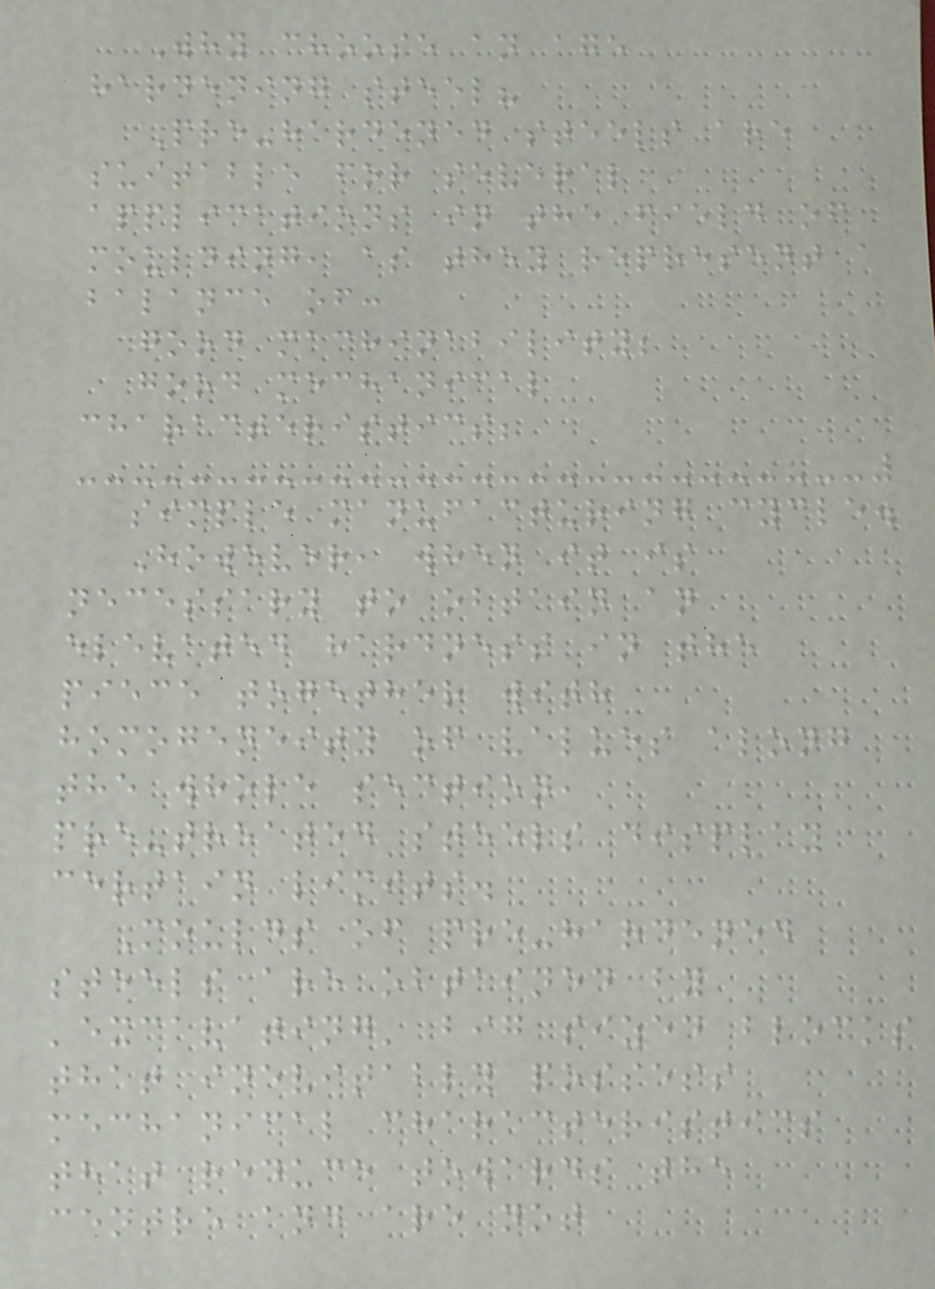Why choose an age
hardening steel?
Pre-hardened steels are
suitable for several
applications in the field of
moulding, as they represent a
balance of:
good machinability;
good mechanical
characteristics;
simple manufacturing cycle.
However, when it is
necessary to obtain an
elevated hardness in the
piece together with
homogeneity of values along
the whole section,
pre-treated steels display
certain limits.
Moulds of pre-hardened
steels are obtained by
'excavating' big sized blocks
that inevitably possess
mechanical characteristics
that reduce towards the
centre and are not
